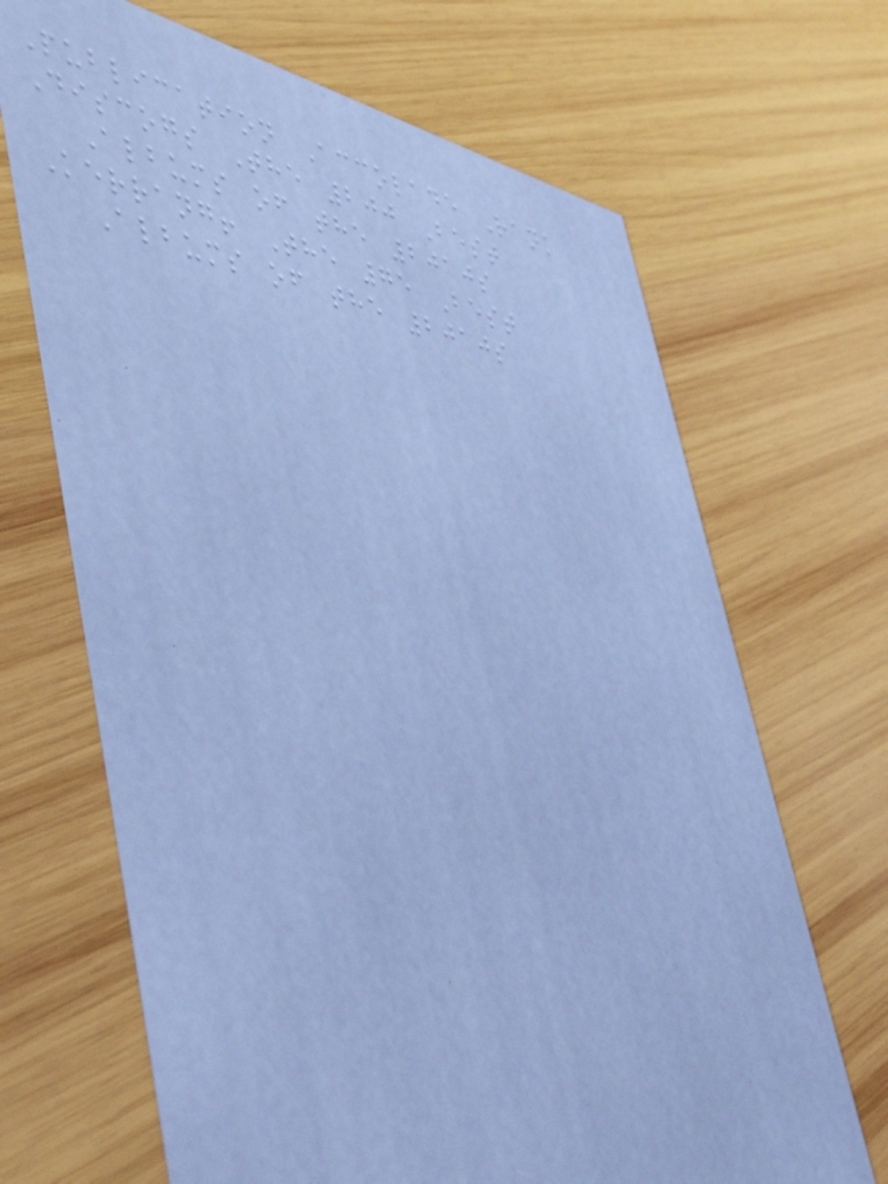Publication Accolade Rank
Discogs The 200 Best
Albums of the 2010s
Kerrang! The 75 Best
Albums of the 2010s
